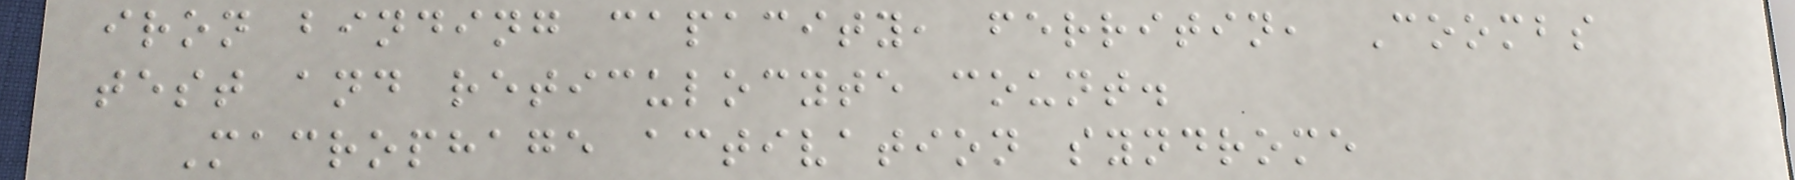iron binding capacity, ferritin, Coombs
test and reticulocyte count.
Macrophage activation syndrome
